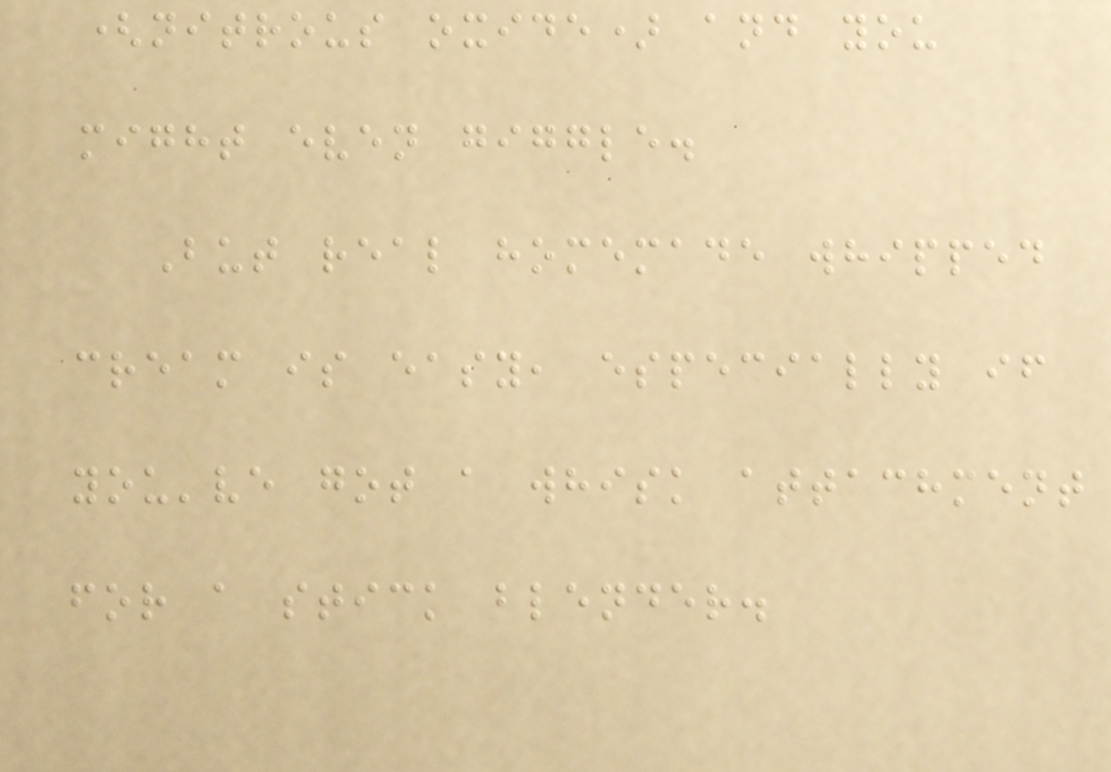(nitrous oxide) and you
might even giggle.
But real homemade whipped
cream is easy, especially if
you've got a whisk attachment
for a stick blender.
